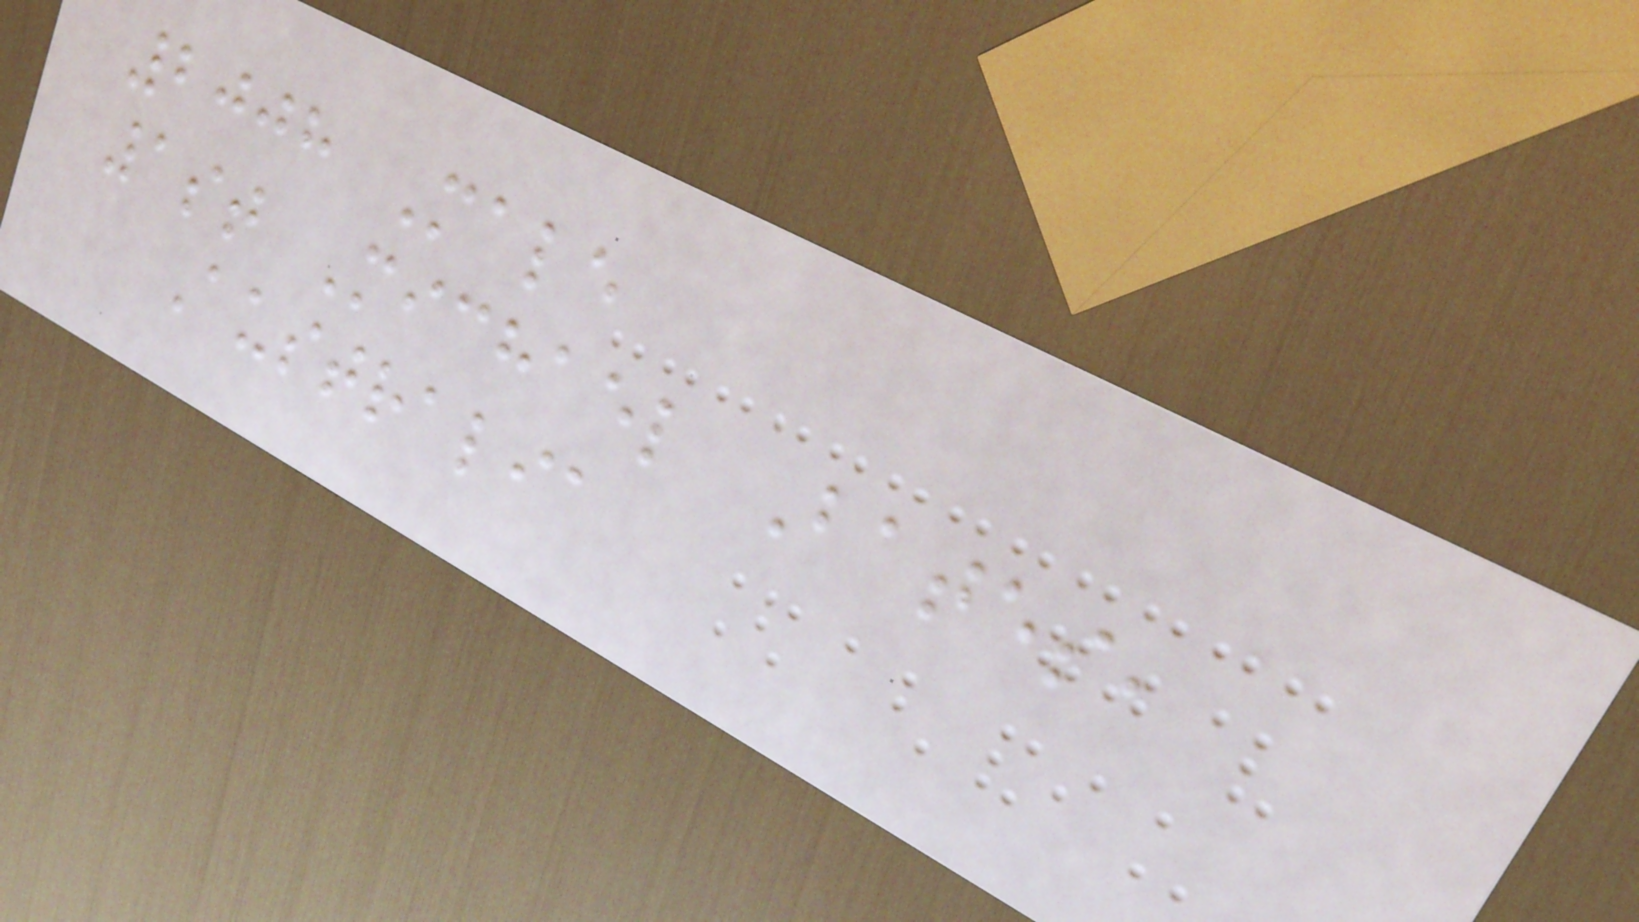2008 Male
1st Michael Bates,
Australia
